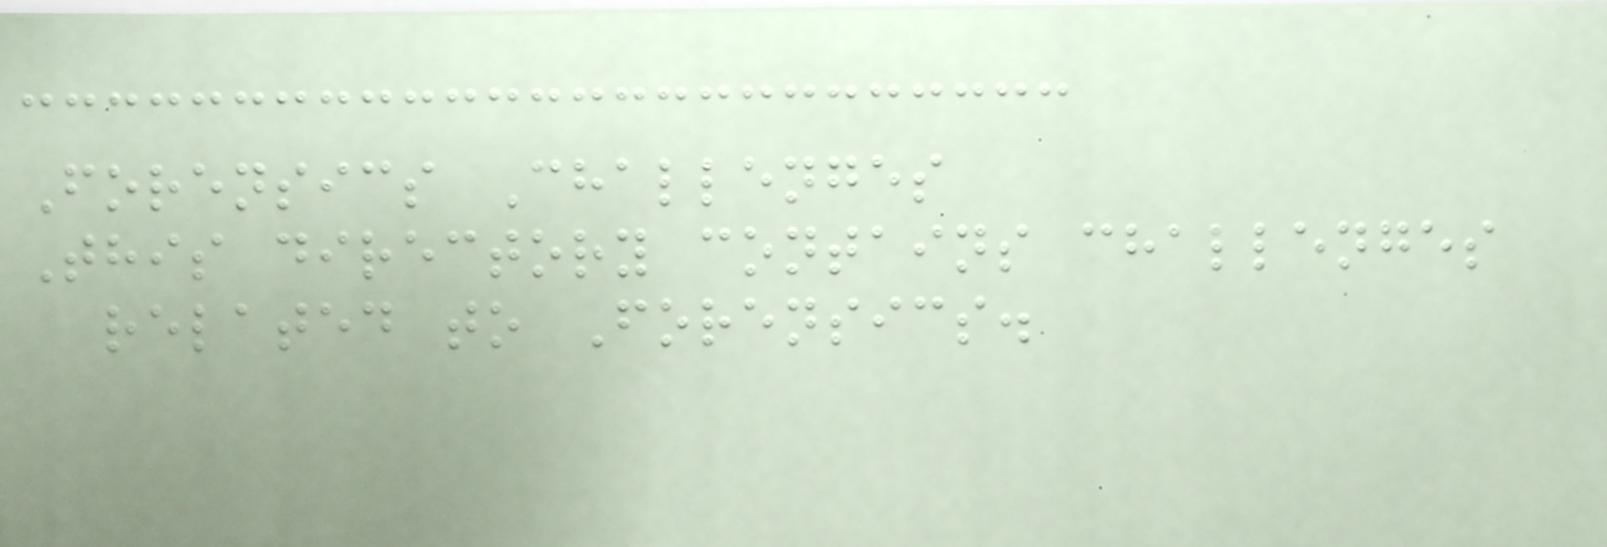Forensics Challenges
This directory contains challenges
related to Forensics.
